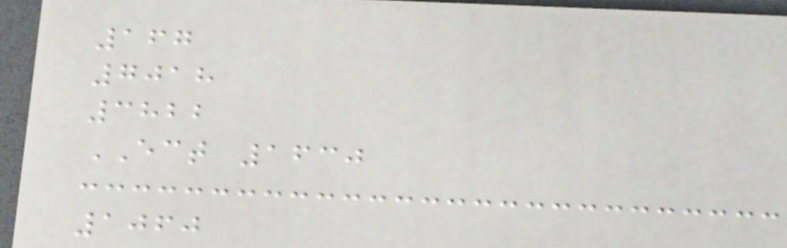167
7018
3822
ECT 1630
1060
